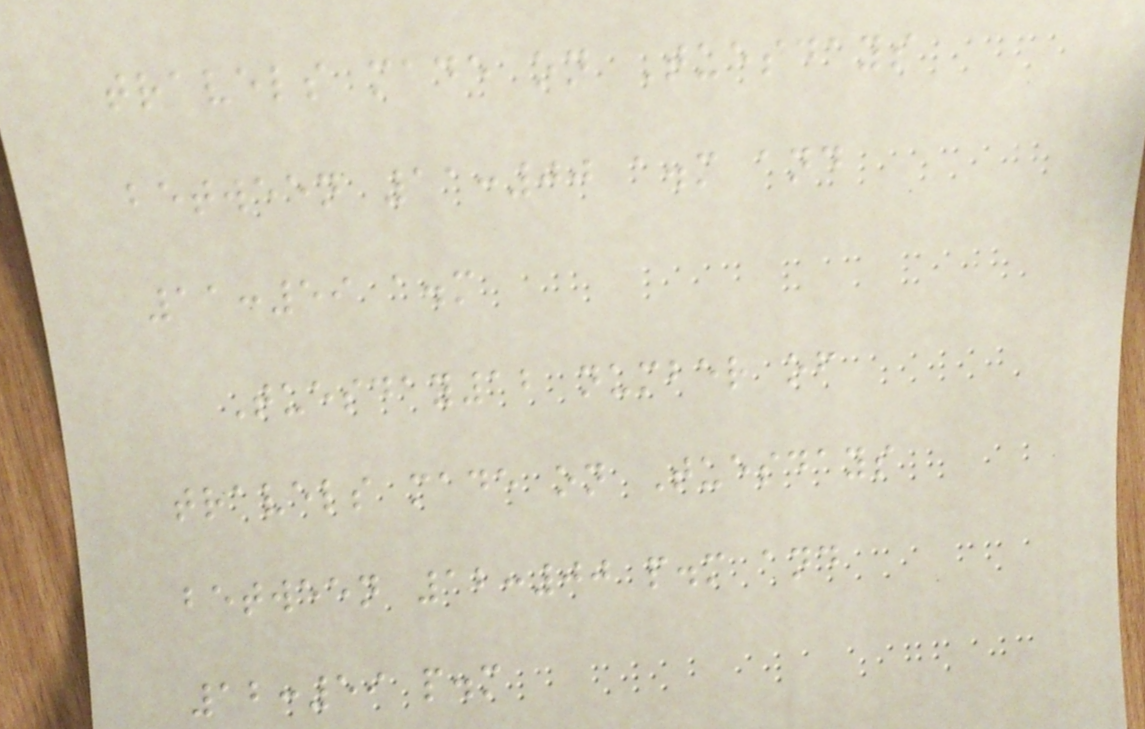travels made on Tuesdays
between 11:00 a.m and
11:59 a.m
Tuesday12 number of
travels made on Tuesdays
between 12:00 p.m and
12:59 p.m
